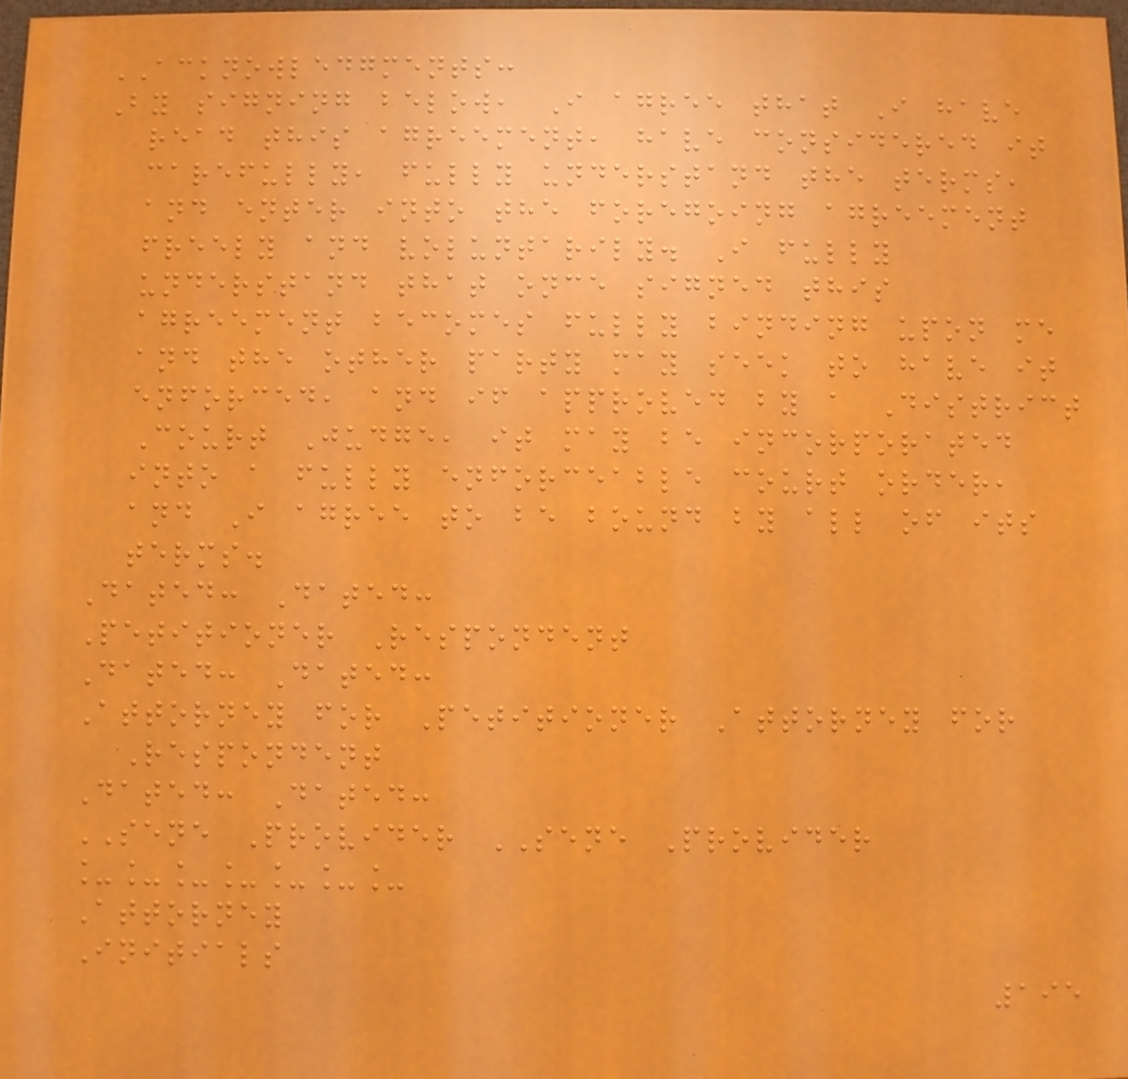ACKNOWLEDGMENTS:
By signing below, I agree that I have
read this agreement, have considered it
carefully, fully understand the terms,
and enter into the foregoing agreement
freely and voluntarily. I fully
understand that once signed this
agreement becomes fully binding upon me
and the other party may seek to have it
enforced, and if approved by a District
Court Judge, it may be incorporated
into a fully enforceable court order,
and I agree to be bound by all of its
terms.
Dated: Dated:
Petitioner Respondent
Dated: Dated:
Attorney for Petitioner Attorney for
Respondent
Dated: Dated:
SENE Provider SENE Provider
_______
Attorney
Initials
195
